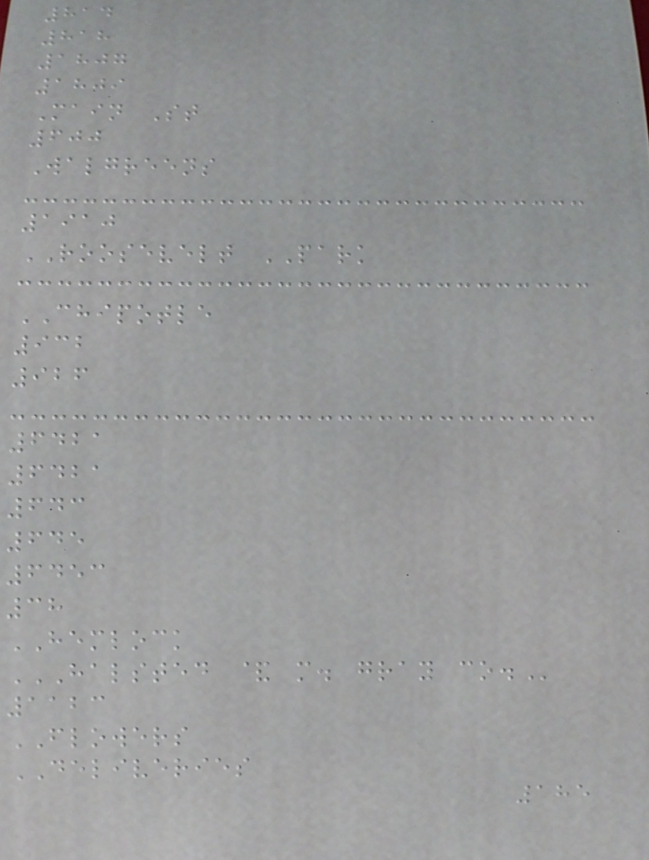814
818
1807
1809
Main St
600
Walgreens
1910
ROOSEVELT PARK
CHIPOTLE
932
926
6421
6421
643
645
6453
38
HEMLOCK
HALSTED & M. GRAY CO.
1123
FLOWERS
DELIVERIES
185
